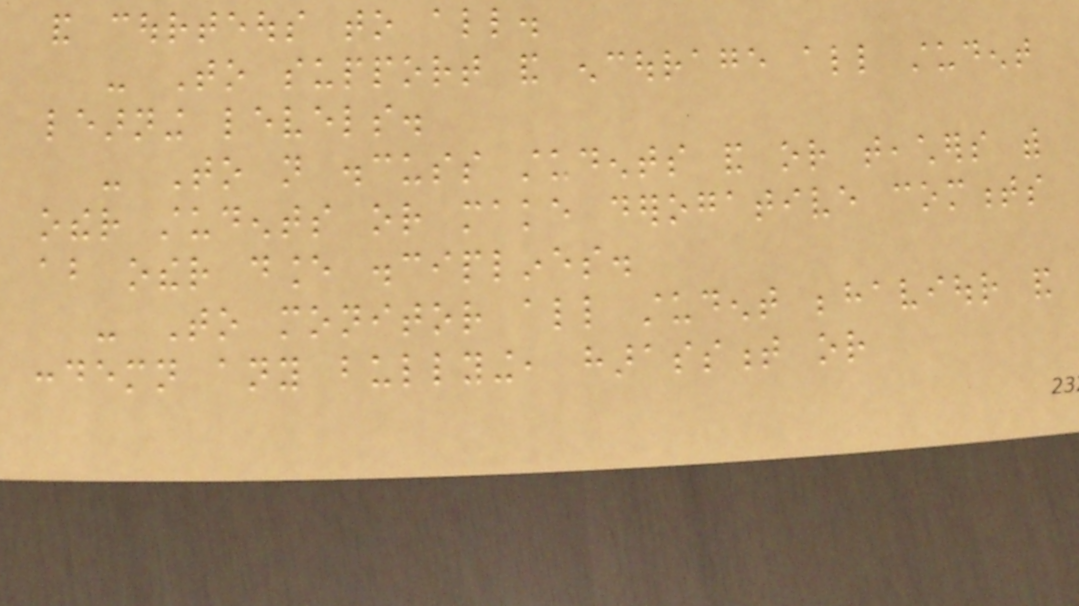and courteous to all.
- To support and encourage all student
learning levels.
- To not discuss students and or teachers with
other students or make derogative comments
about other dance disciplines.
- To monitor all student behaviour and
condemn any bullying, harassment or
